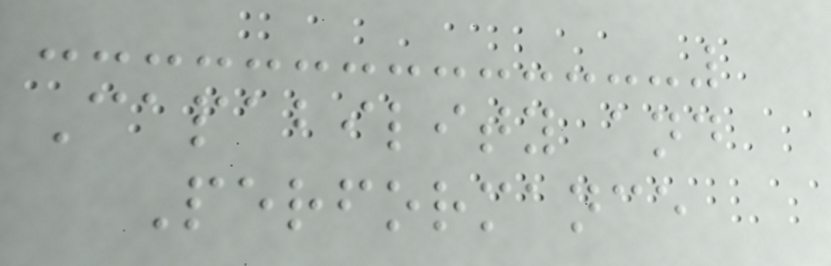Capability and
Performance
